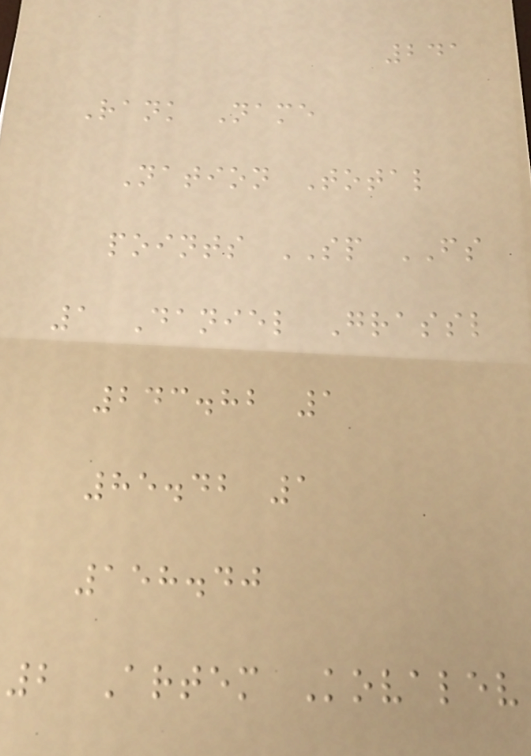241
Rank Name
Nation Total
points SP FS
1 Daniel Grassl
243.82 1
85.42 1
158.40
2 Artem Kovalev
